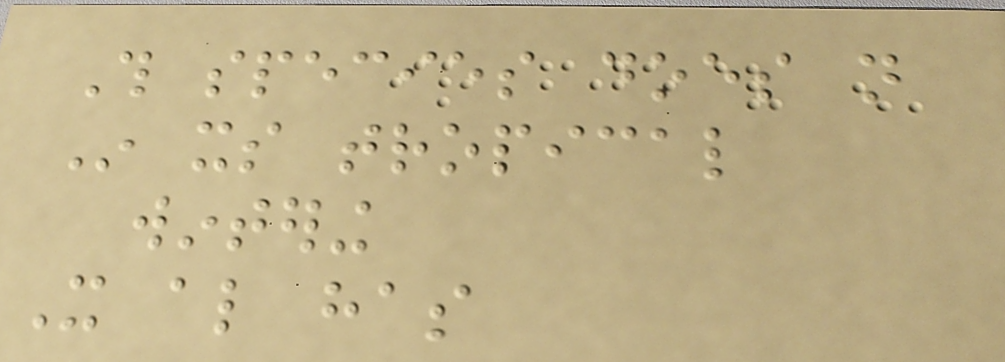This species does not
In its tropical
wintering
It also has
